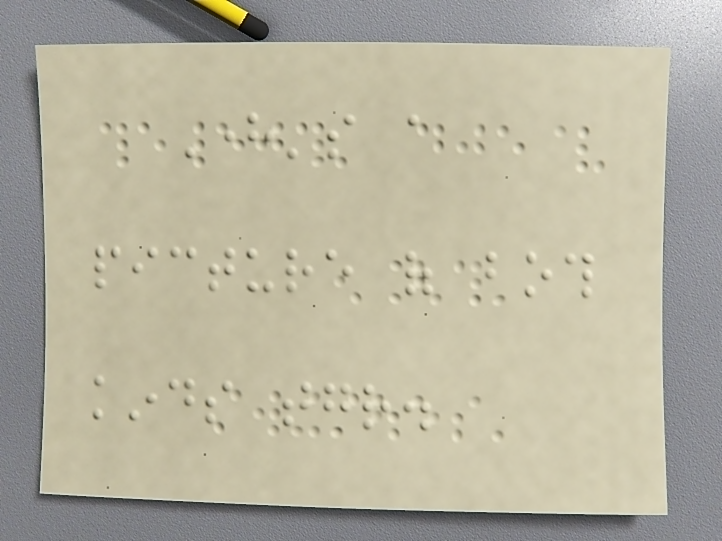Here's a
picture of both
kinds together.
